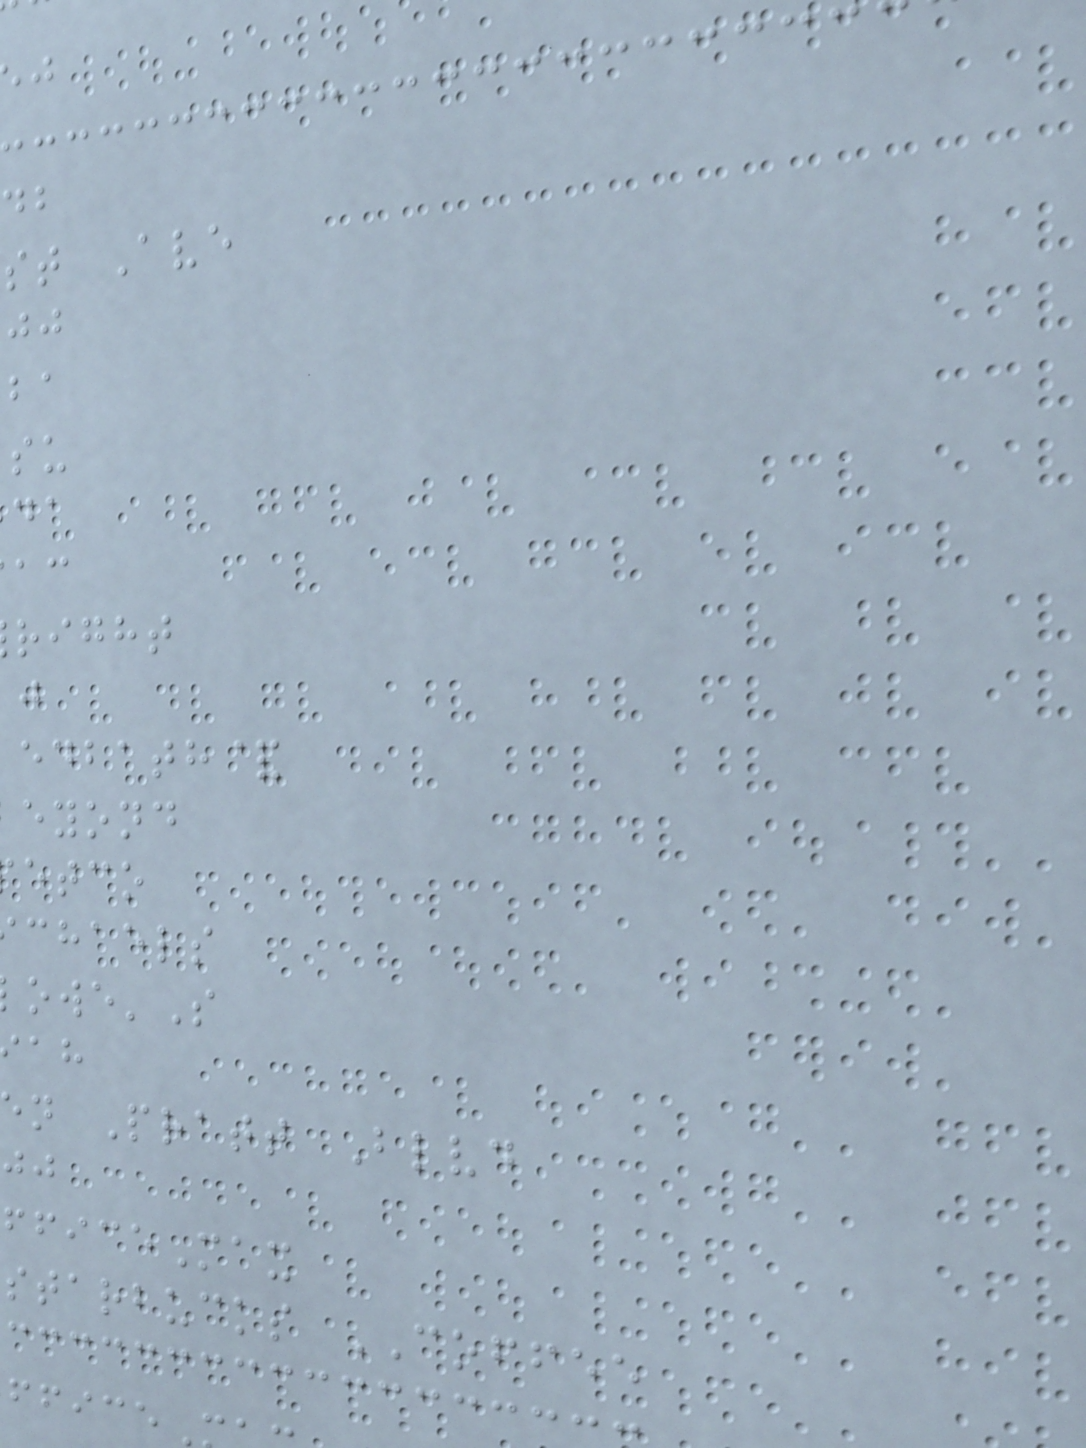st Ave
right
edbath&
eyond
etco
chaels
n Pratt Blvd
fficeMax
starbucks COFFEE
